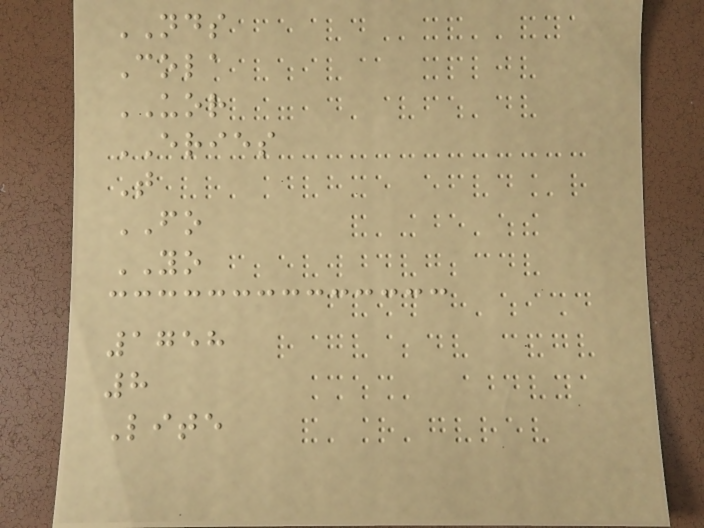NDS
Cola
UOR
ERIES
T
FO
YO
1758
8
Lite
